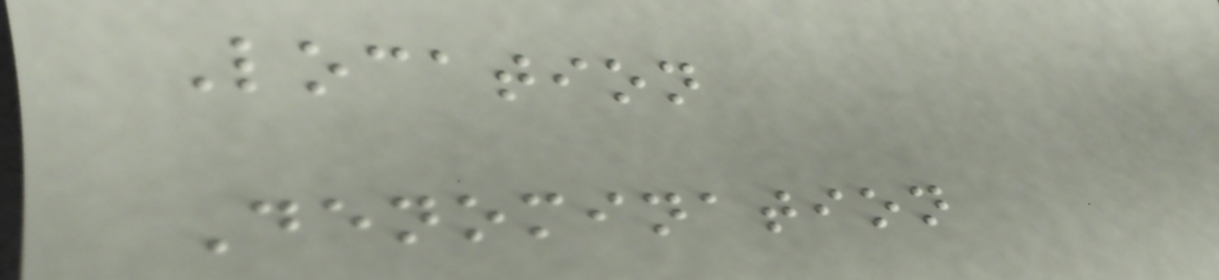Location
Denomination
